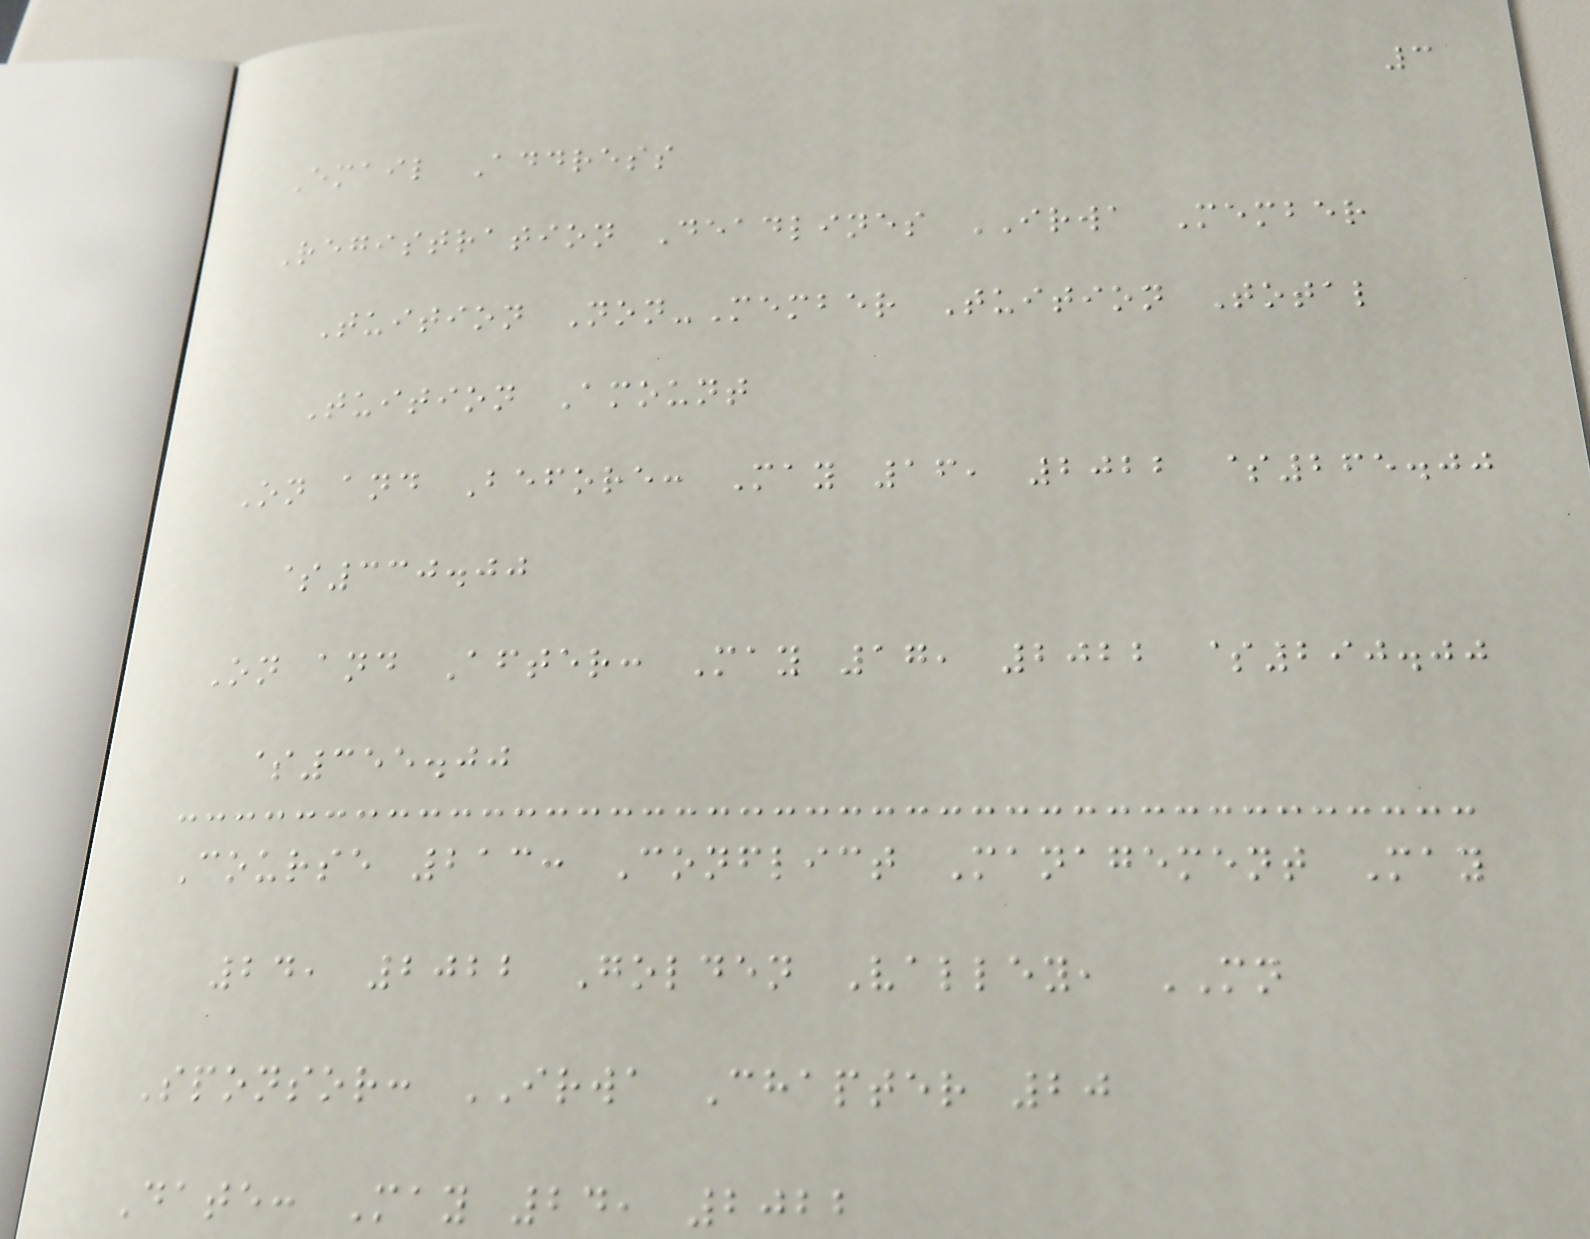3
Email Address
Registration Deadlines IRWA Member
Tuition Non-Member Tuition Total
Tuition Amount
On and Before: May 16, 2022 $265.00
$330.00
On and After: May 17, 2022 $290.00
$355.00
Course 213: Conflict Management May
24, 2022 Golden Valley, MN
Sponsor: IRWA Chapter 20
Date: May 24, 2022
